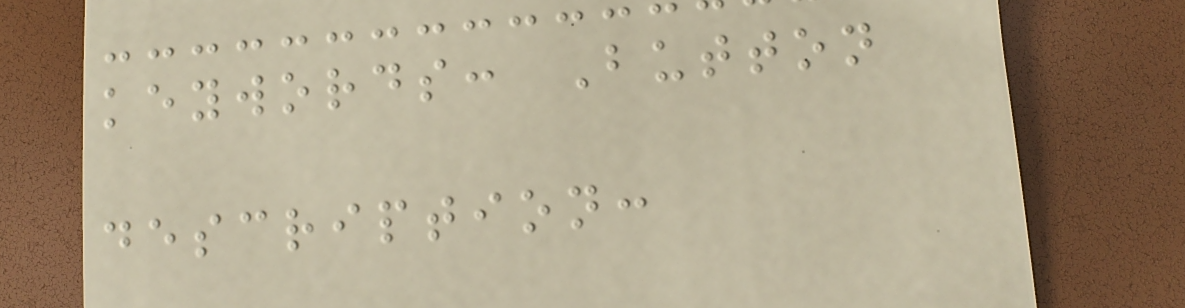keywords: Button
description:
